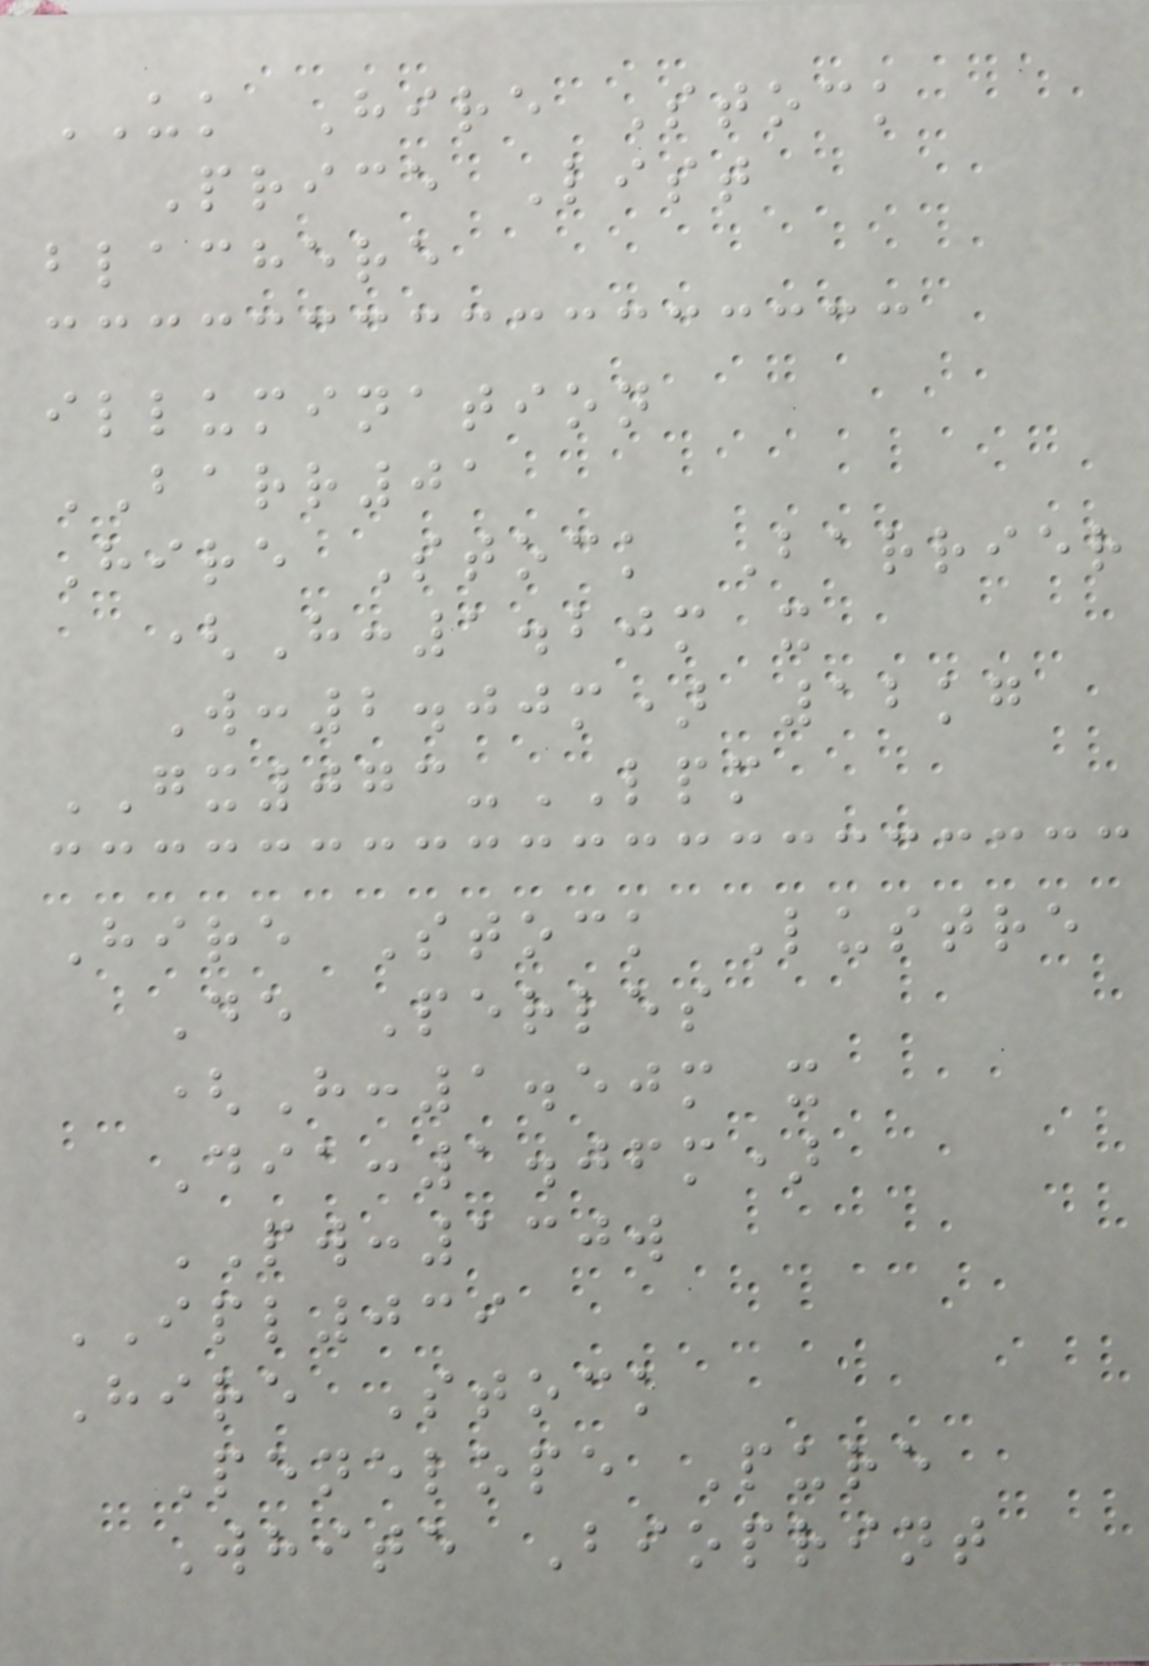UK Hire Stock
Price List
blachere
illumination
BARR01
Hire Stock Barrier
(H:1.20m x
W:2.00m) 12kg
GX073-LPM
Hire Stock Lustre
De Perles
(H:1.50m x
Dia:1.06m)
PW:130w
IPL039
Hire Stock
Penelope Pure
White Bioprint
